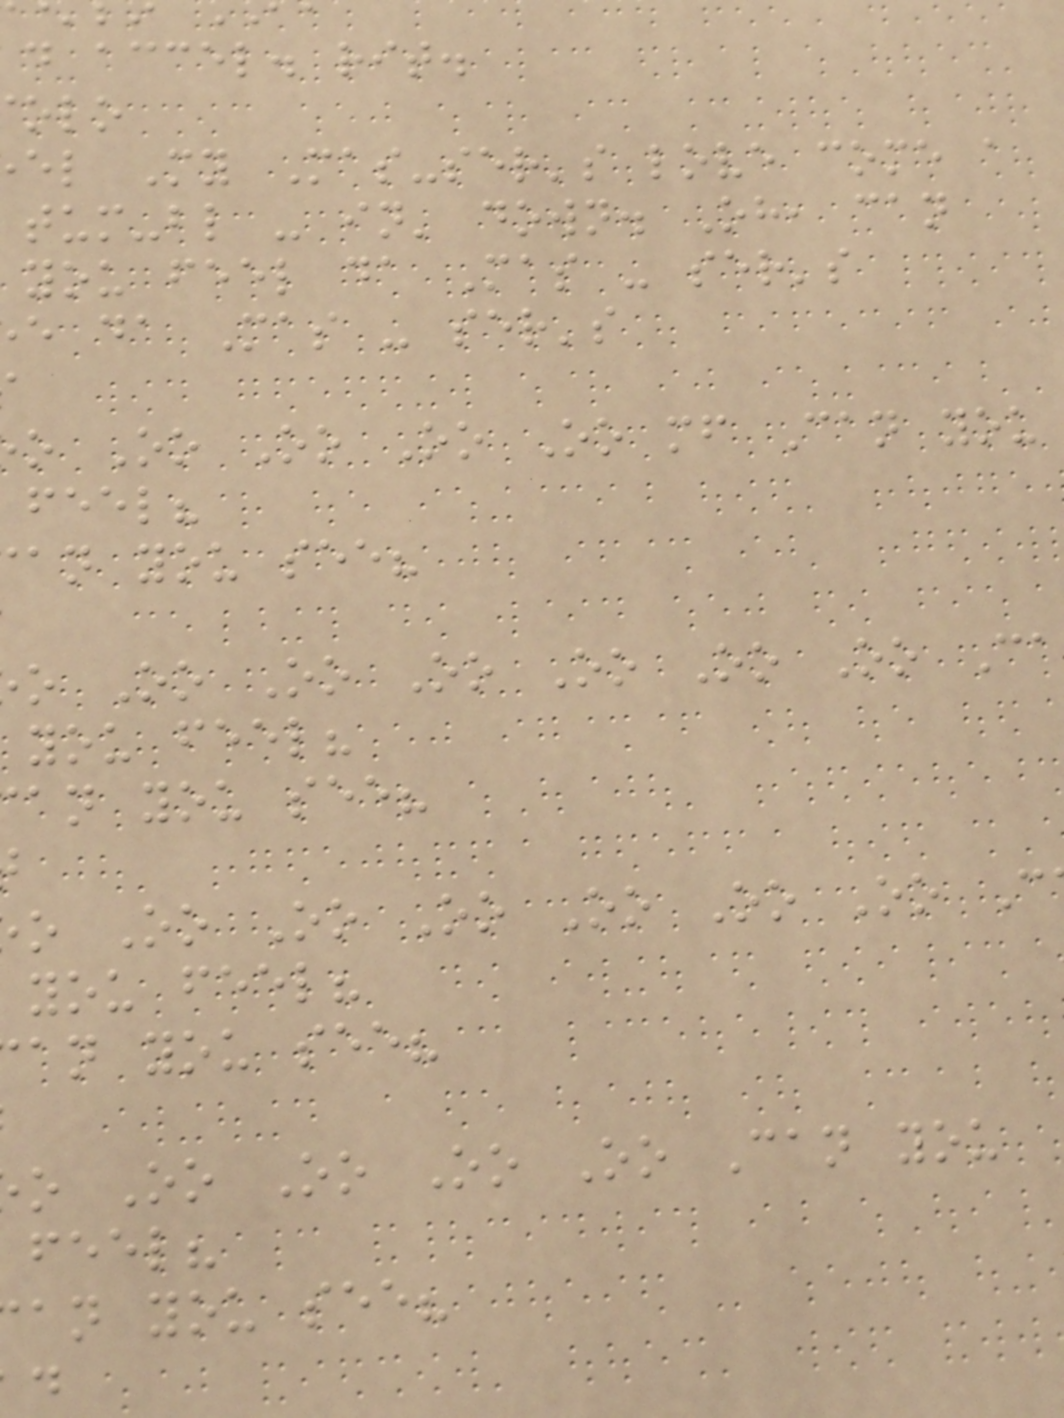d accel. rit.
el My Mas-ser's love come a
tum-bl - in' down. Oh, can
you feel da Mas - ser's
e da Mas - ser's
o Oo Oo Oo Oo mf Can you
feel?
an you see?
o Oo Oo Oo Oo Oo Oo Ca
you feel?
an you see?
o Oo Oo Oo Oo Oo Oo C
you feel?
an you see?
o Oo Oo Oo Oo Can you
feel?
an you see?
